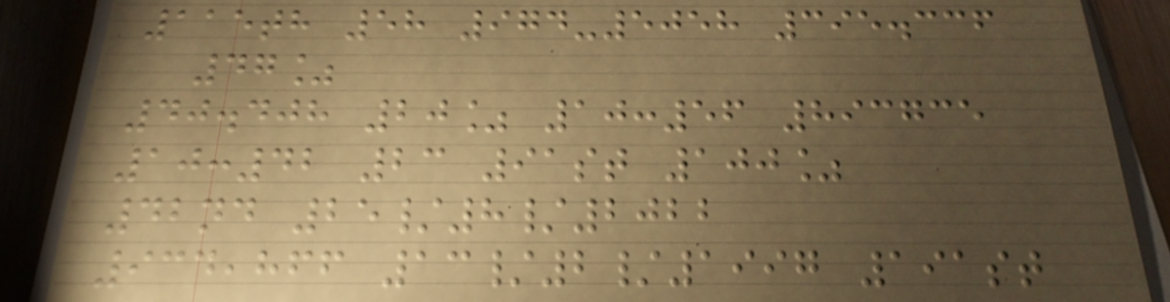115th 58 974-5058 395.336
47%
40.408 20% 10:56 893735
10:42 23 91st 100%
42nd 25/8/2022
934,866 13/2/1997 191st
